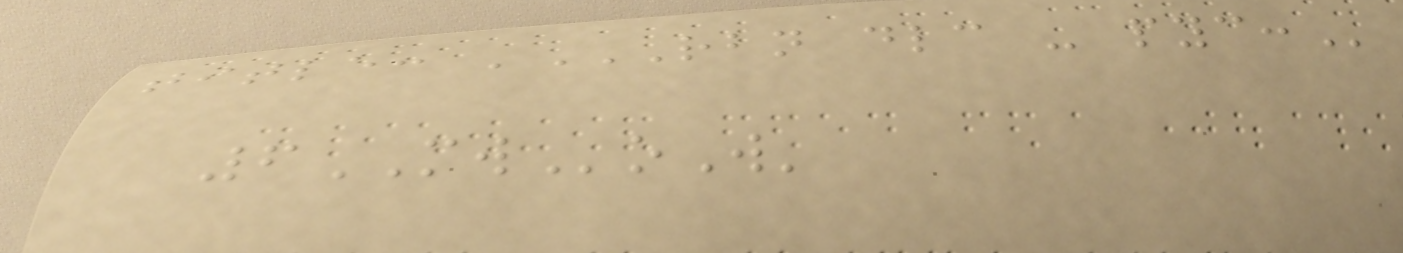title: 'RBN DLC - PYC:
6MWoW'
